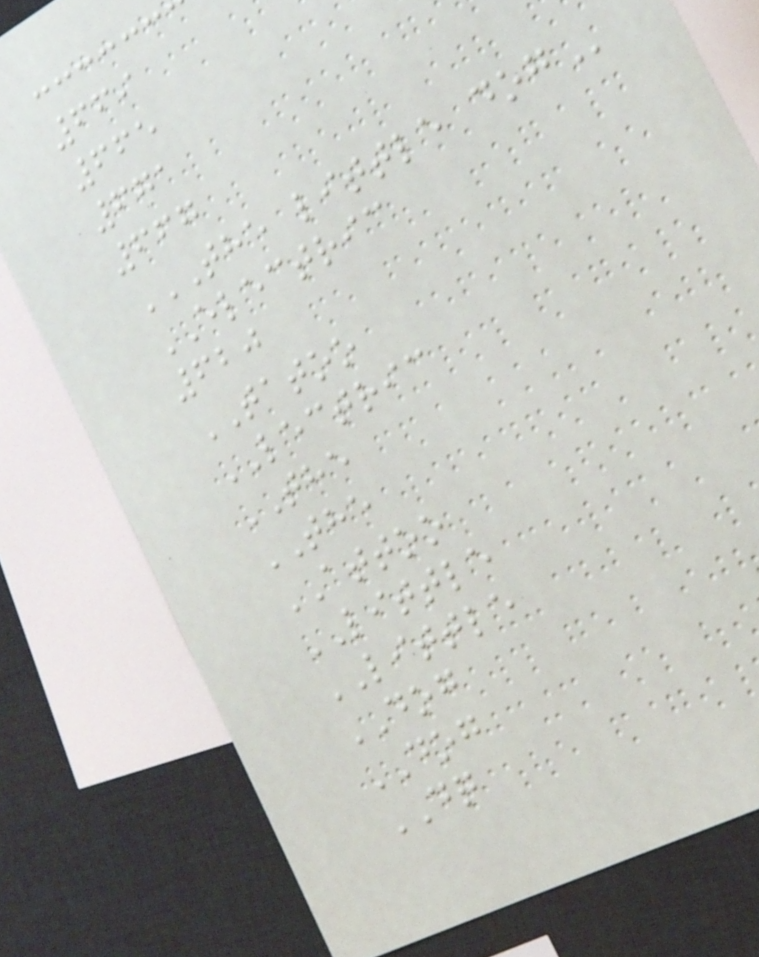669
665
671
667
THE LITTLE DOG
ELECTRIC
620
TATOO
LECTRIC
THE
THE
ATTOO
LITTLE
LITTLE
DOG
DOG
DQ
